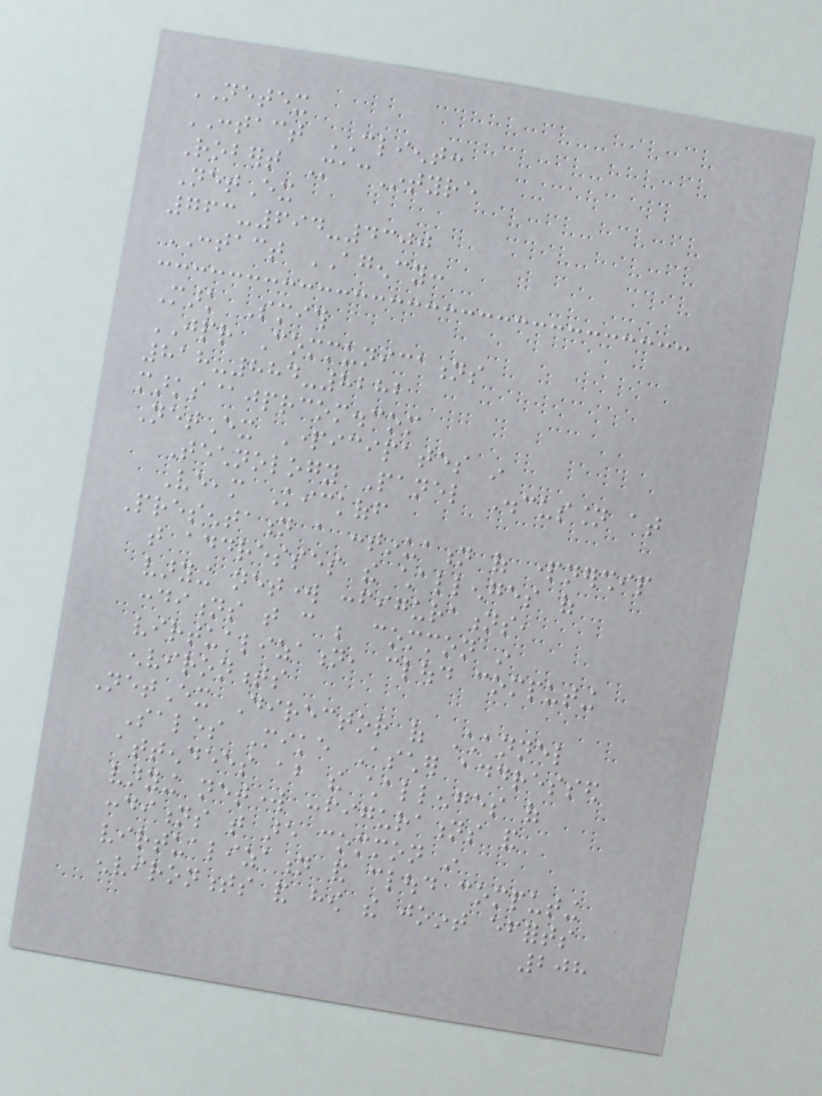NETEX
CONTACT CLIENT:
Robert MacIntyre
NetEx
763-694-4300
CONTACT AGENCY:
Mark Smith
JPR Communications
818-884-8282
marks@jprcom.com
NetEx Participates in
Technology Panel Discussion at
Veeam Kickoff
Presentation a continuation of partnership
that addresses the challenges of
varying network configurations,
conditions that can be common in
virtualization, cloud computing
environments
NetEx Director of Channel
Sales Mike Ascher addressed
attendees about the challenges of
varying network configurations and
conditions that are common in
virtualization and cloud computing
environments and how the joint efforts
208
